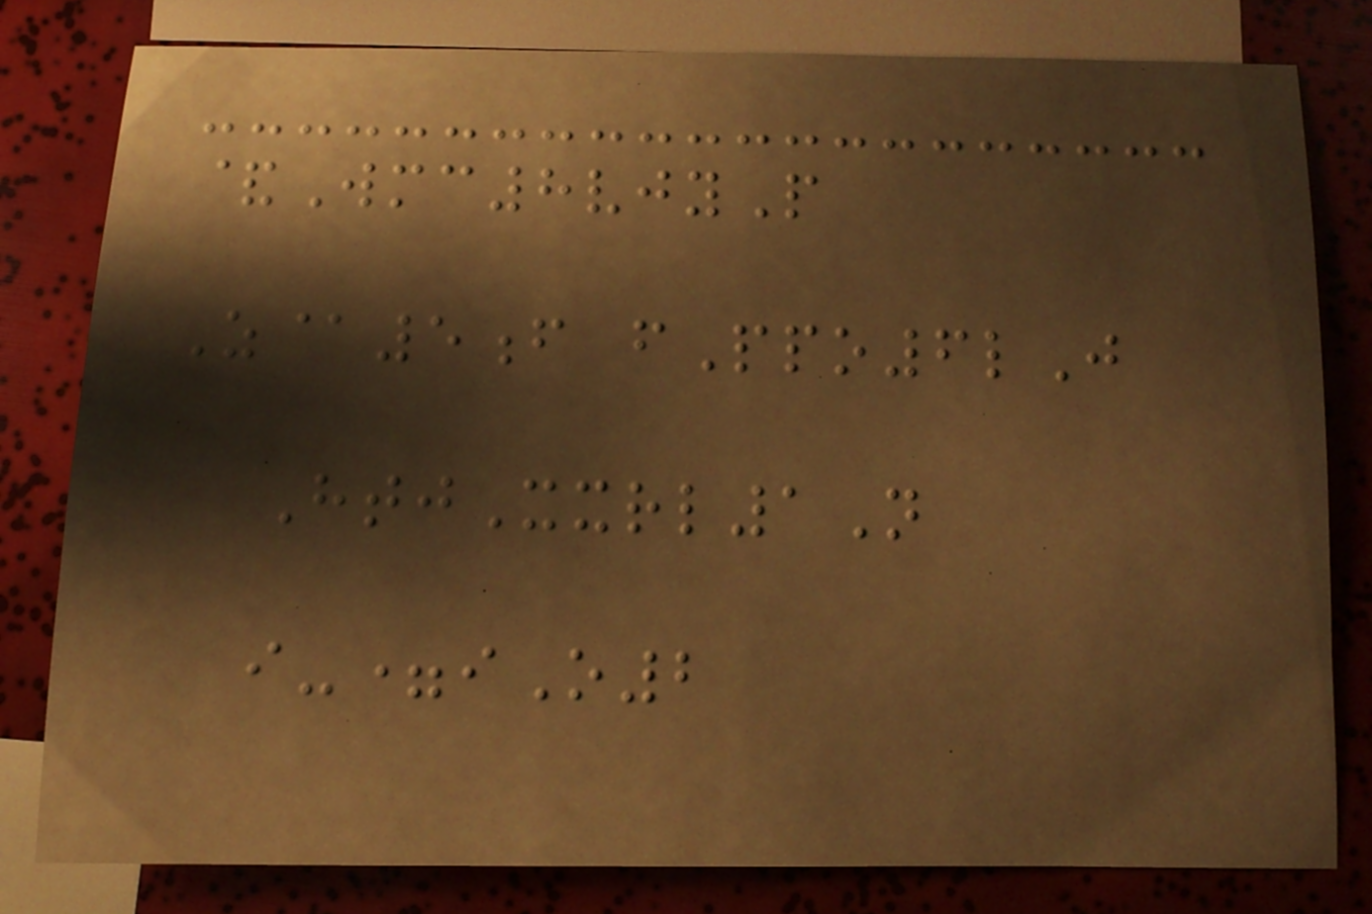&Wmc8vjyP
Z@5f fPpo6lJ
HtjXxrl1N
i-=iO2
